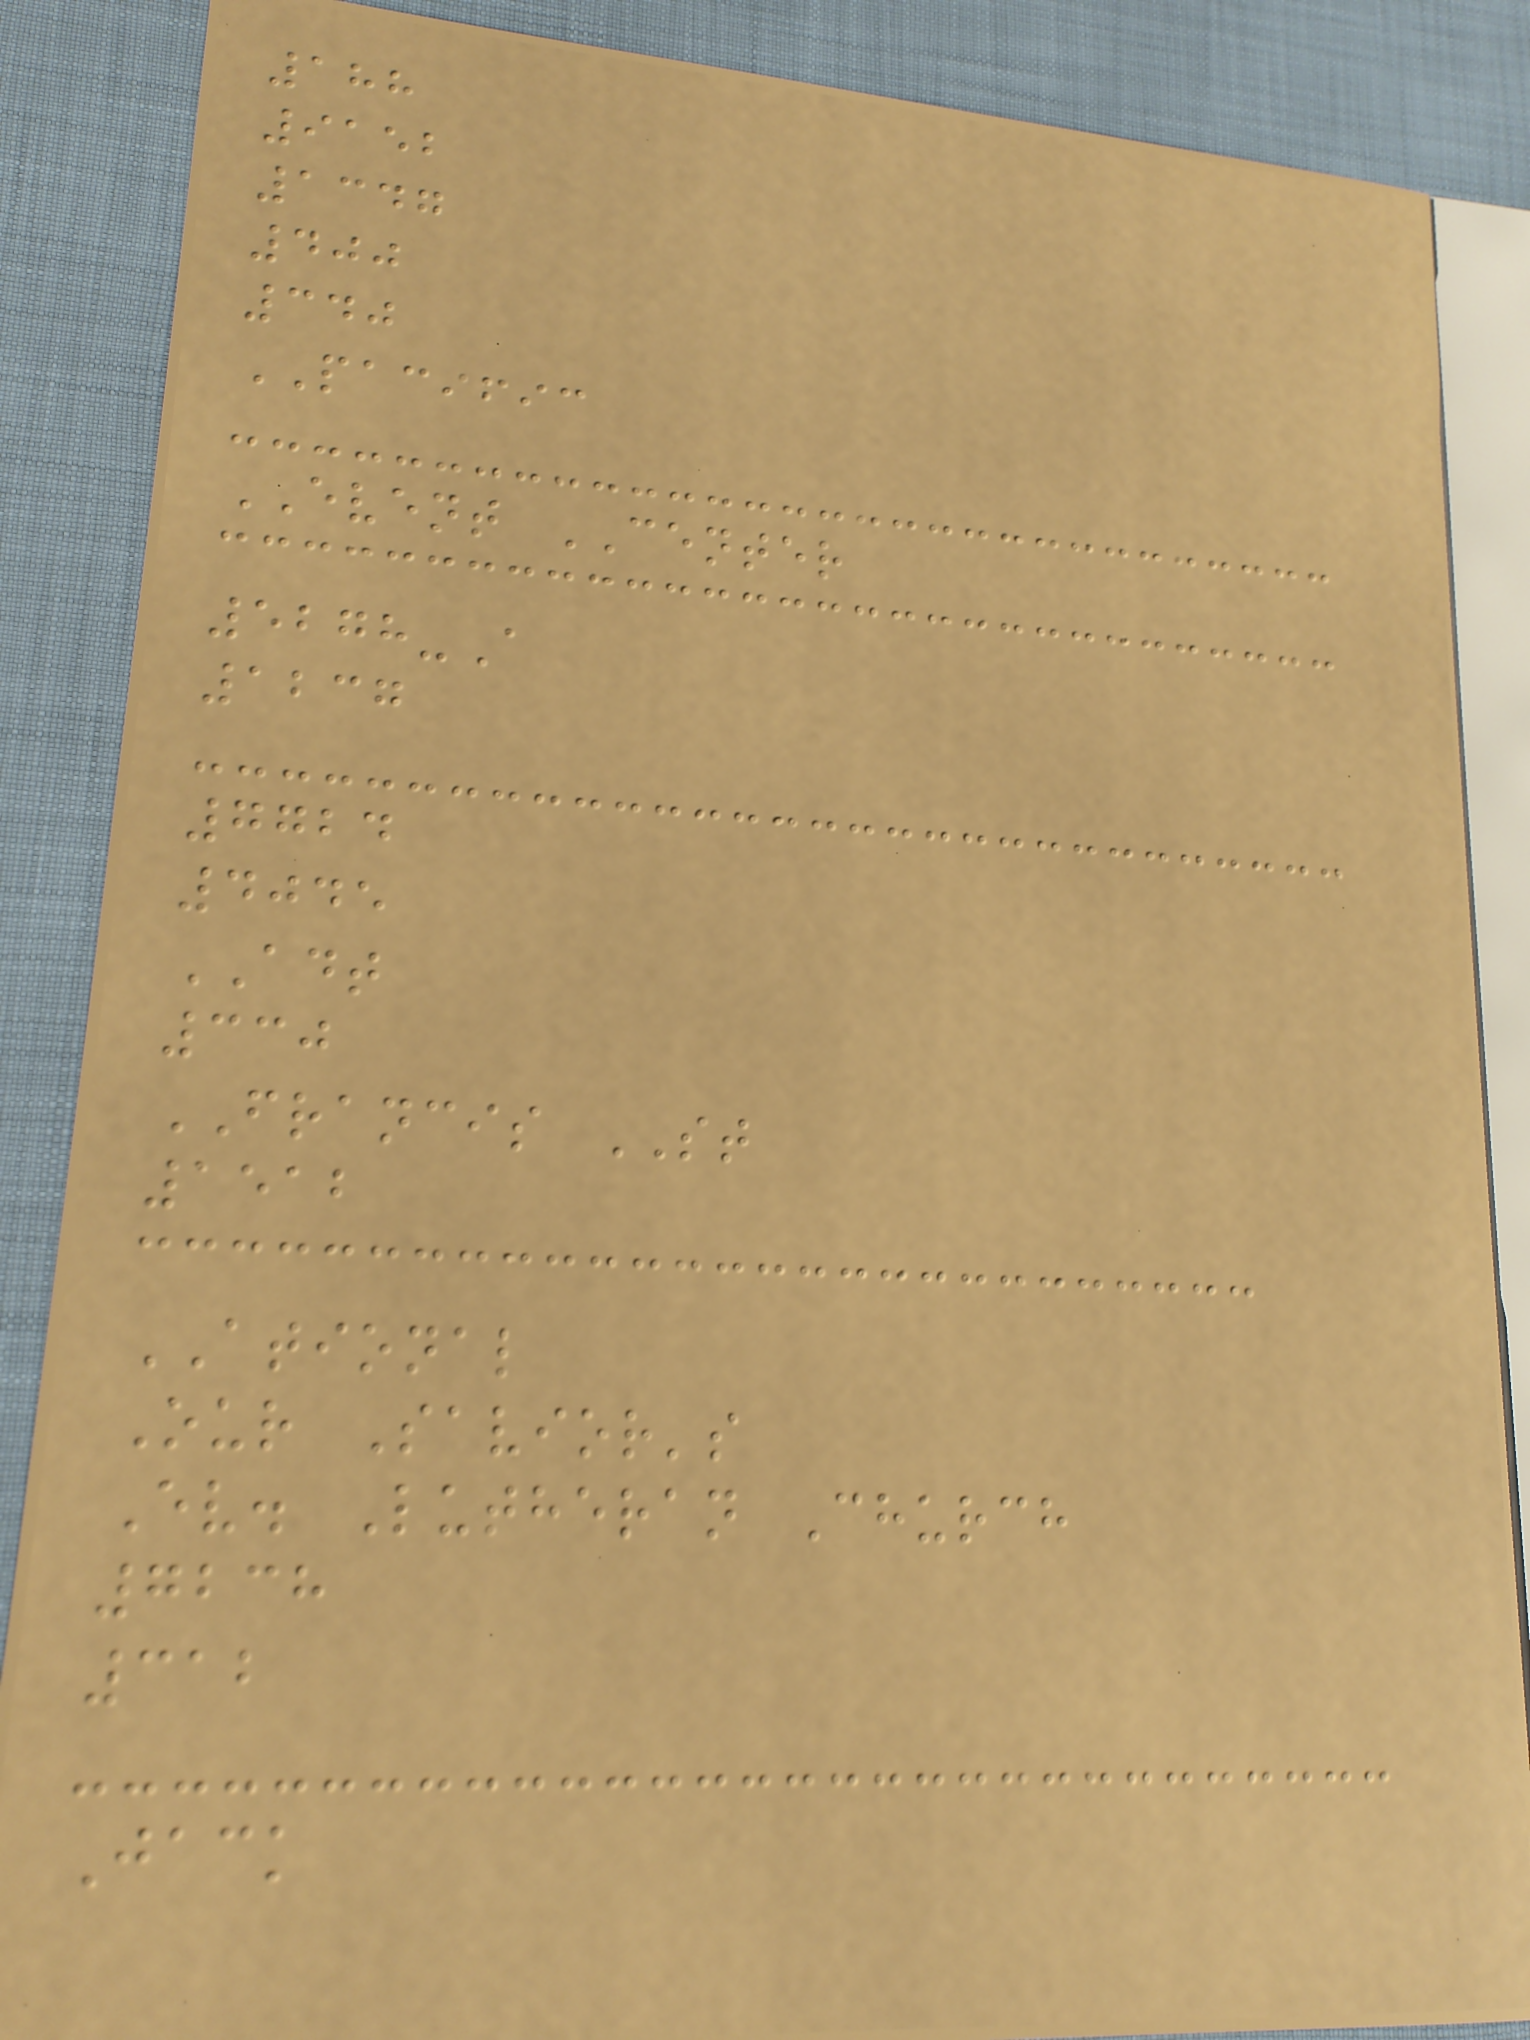188
9152
1347
400
340
PACIFIC
EVENT CENTER
5278-A
1237
7724
4045
ADT
330
FRANCIS ST
1512
ATIONAL
Our Savior's
Ev. Lutheran Church
7238
312
Jack
